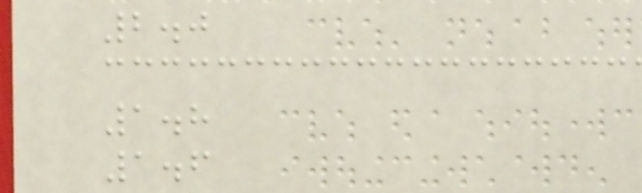2.0
1.8
1.6
